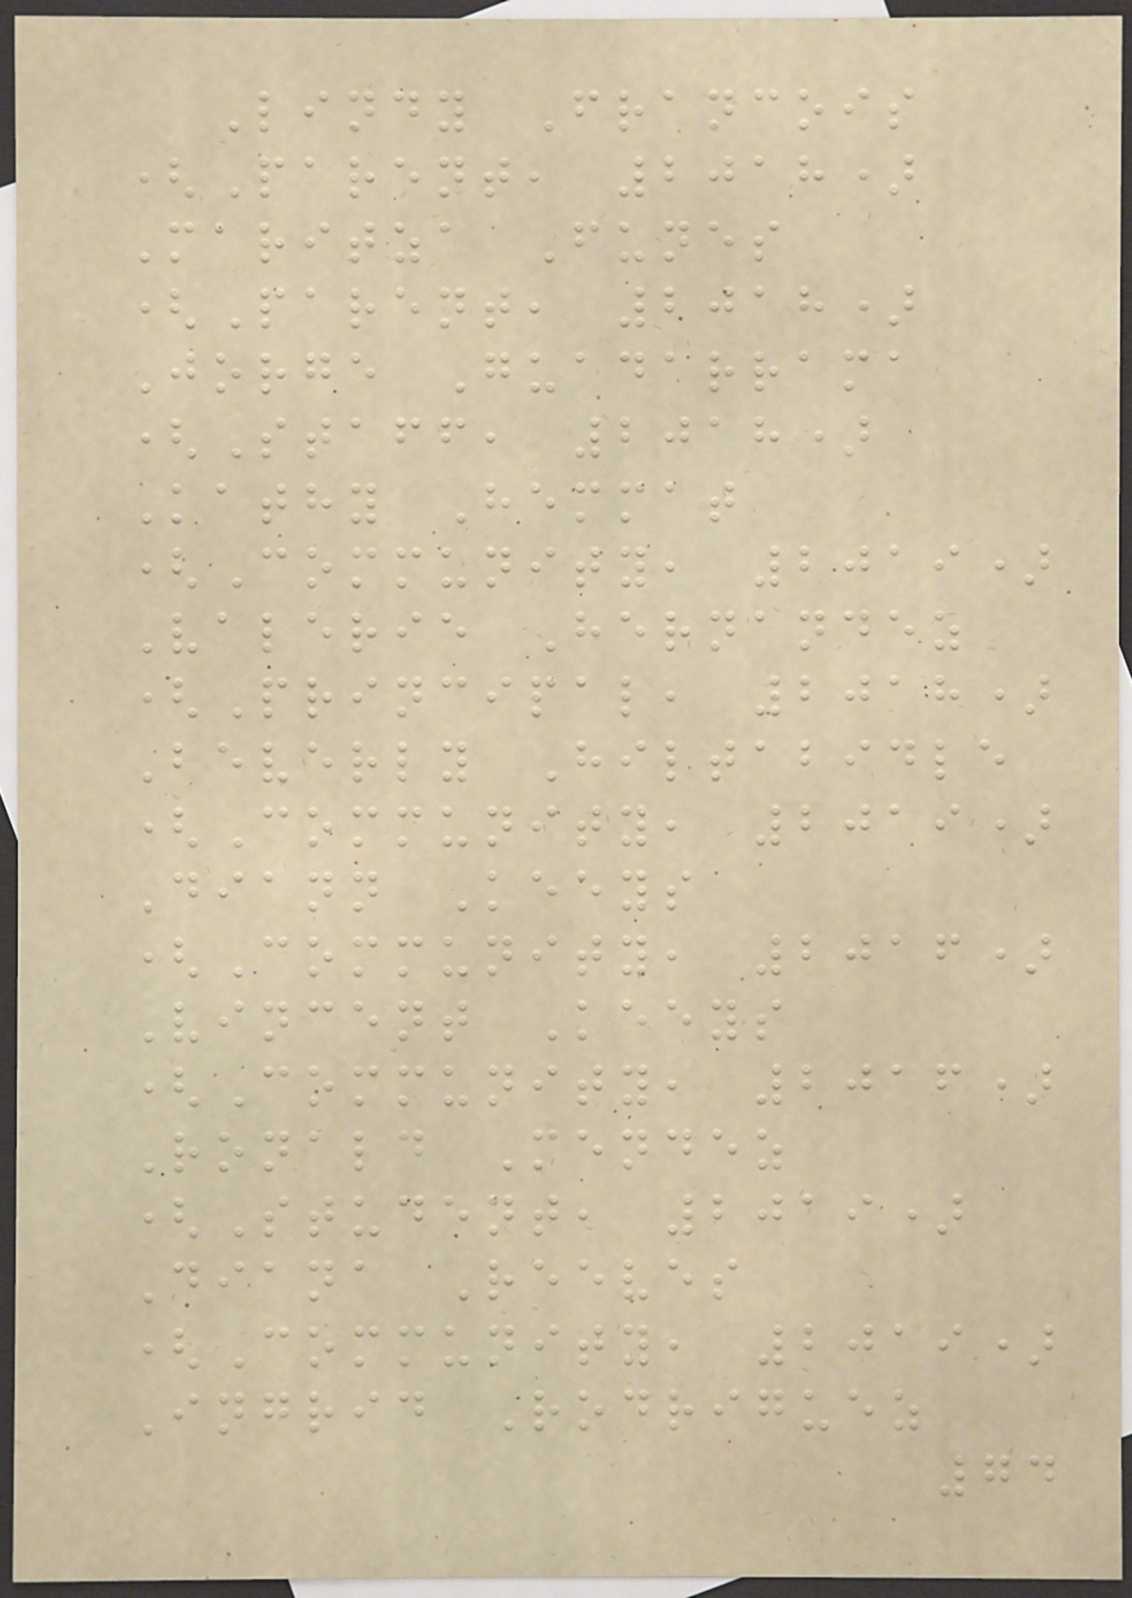Lindy Francois
(Parent, 2018)
Maritza Funes
(Parent, 2018)
Jorge Guadarrama
(Staff, 2018)
Kathy Hemmat
(Community, 2019)
Valerie Hernandez
(Principal, 2018)
Beverly Hiltabidle
(Community, 2019)
Diann Keeys
(Community, 2016)
Vincent Keeys
(Community, 2016)
Ronald Mendez
(Student, 2019)
Diana Reeves
(Community, 2019)
Ingrid Rodriguez
74
